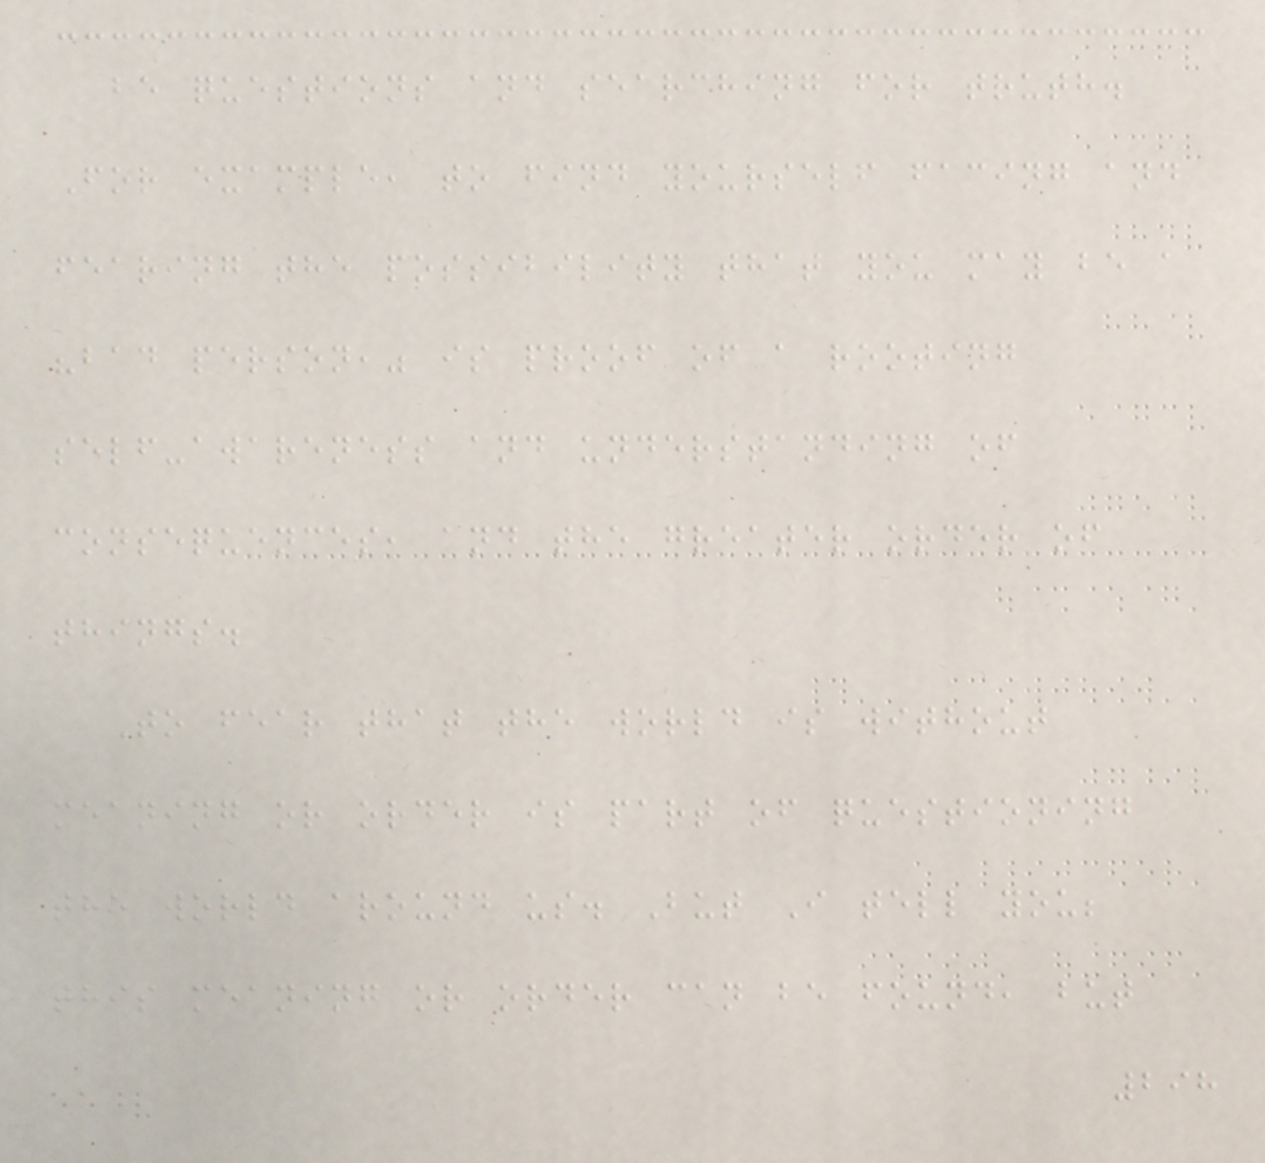be questions and searching for truth.
For example, to find yourself facing and
fearing the possibility that you may be a
"bad person," is proof of a rooting
self-awareness and understanding of
consequences, and the greater order of
things.
To fear that the world is without
meaning or order is part of questioning
the world around us. But I tell you;
this meaning or order can be found, but
298
